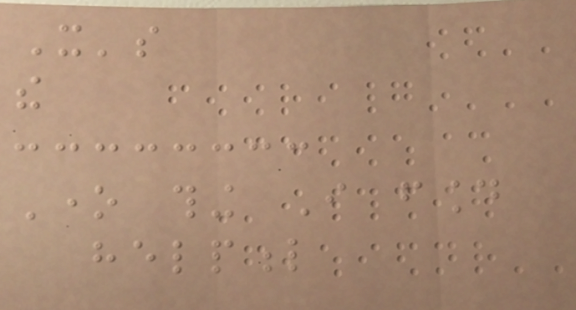It's
the
One thing I found
helpful
